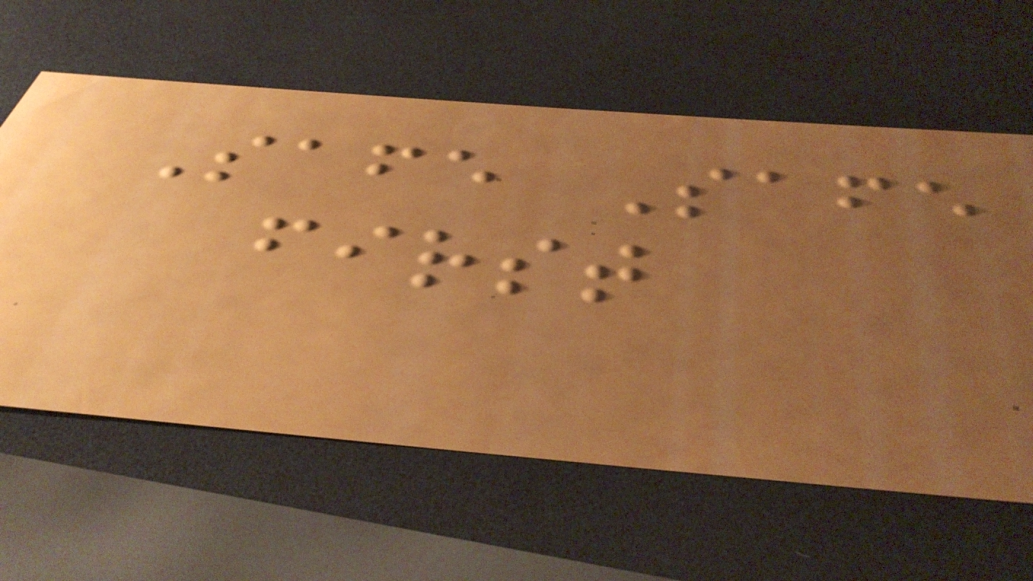Safe Safe
first
